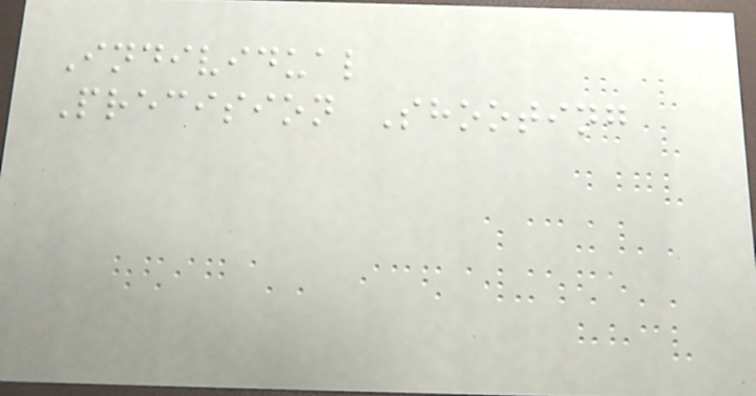Individual
Precision Shooting
